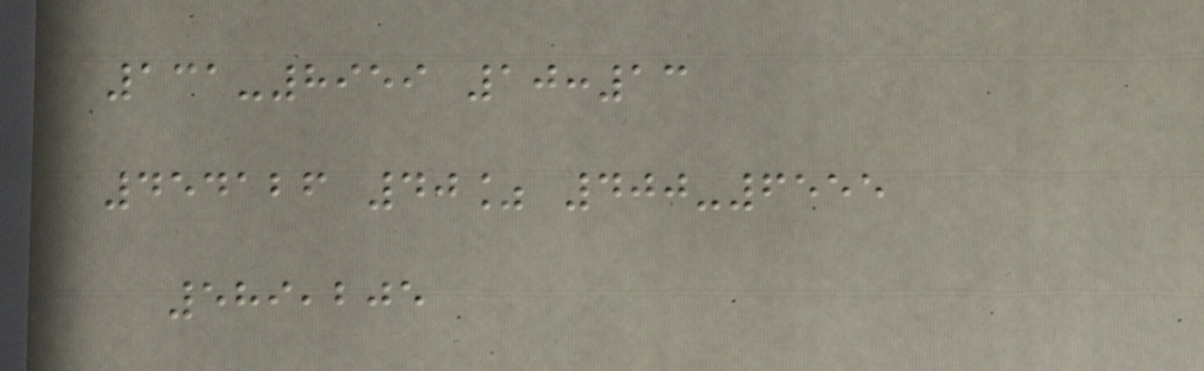131-8959 10:13
454126 40% 400-6555
589,205
